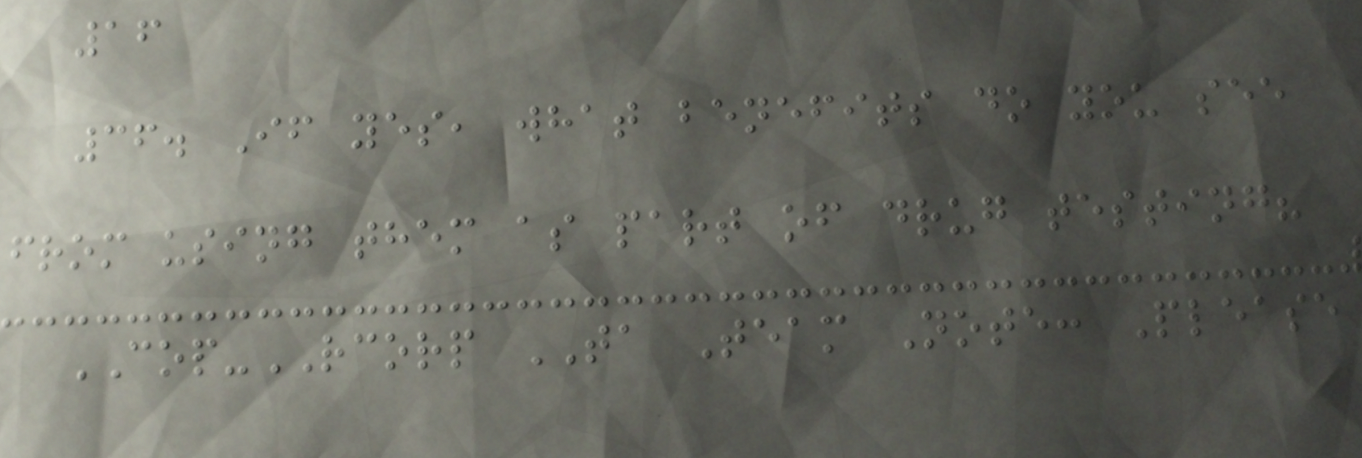16
36. If yes, what benefits do you see
from using them as part of drug testing?
COP-RCORP TA Team Note: Please
